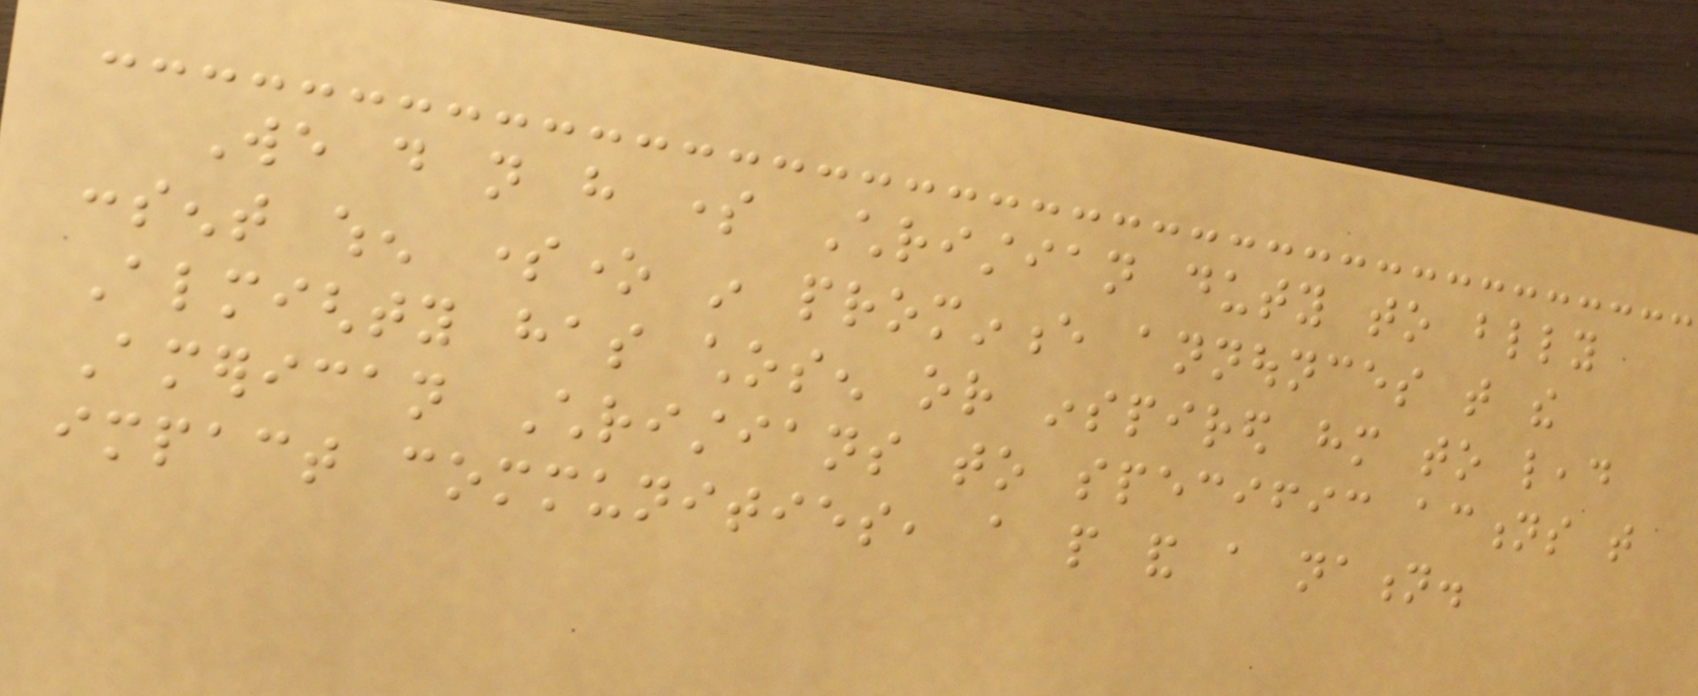We do not have some Christian duty to blindly
consent when someone in prominence announces that the
Almighty has chosen or inspired him to lead
American Christians to specific actions that
impact communities, a people and a nation.
